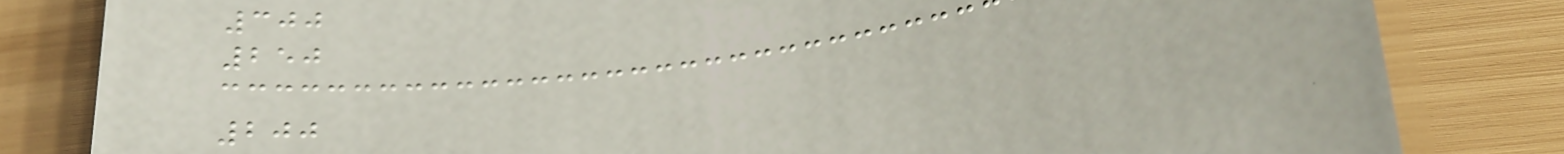300
250
200
